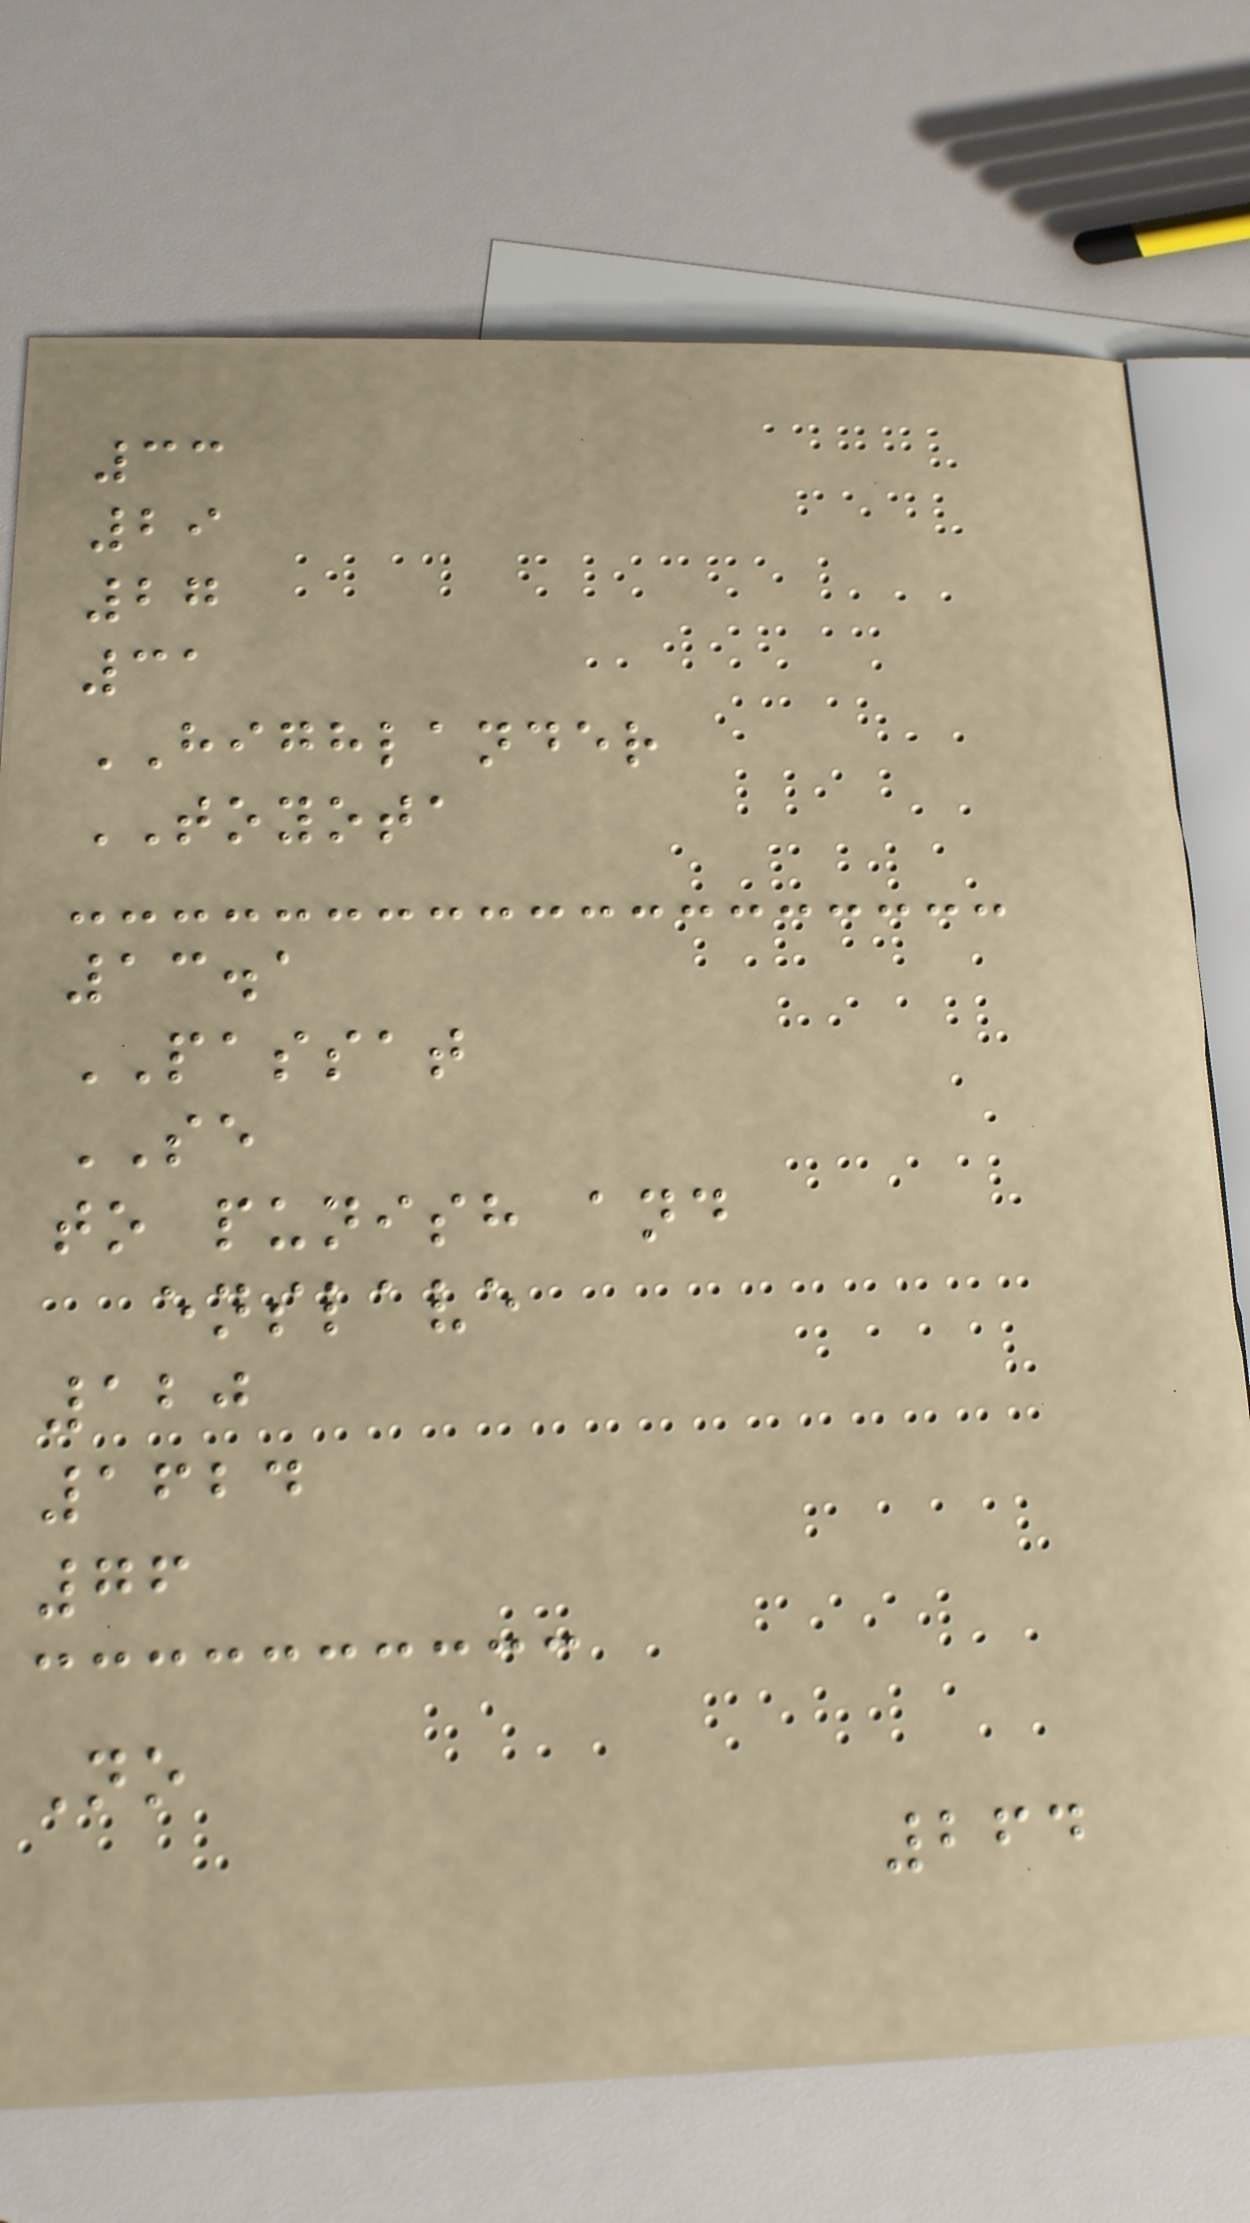33
29
27
31
HIGHLANDER
TOYOTA
13.1
PASSAT
SE
to punish and
enslave
120
1624
76
No
264
